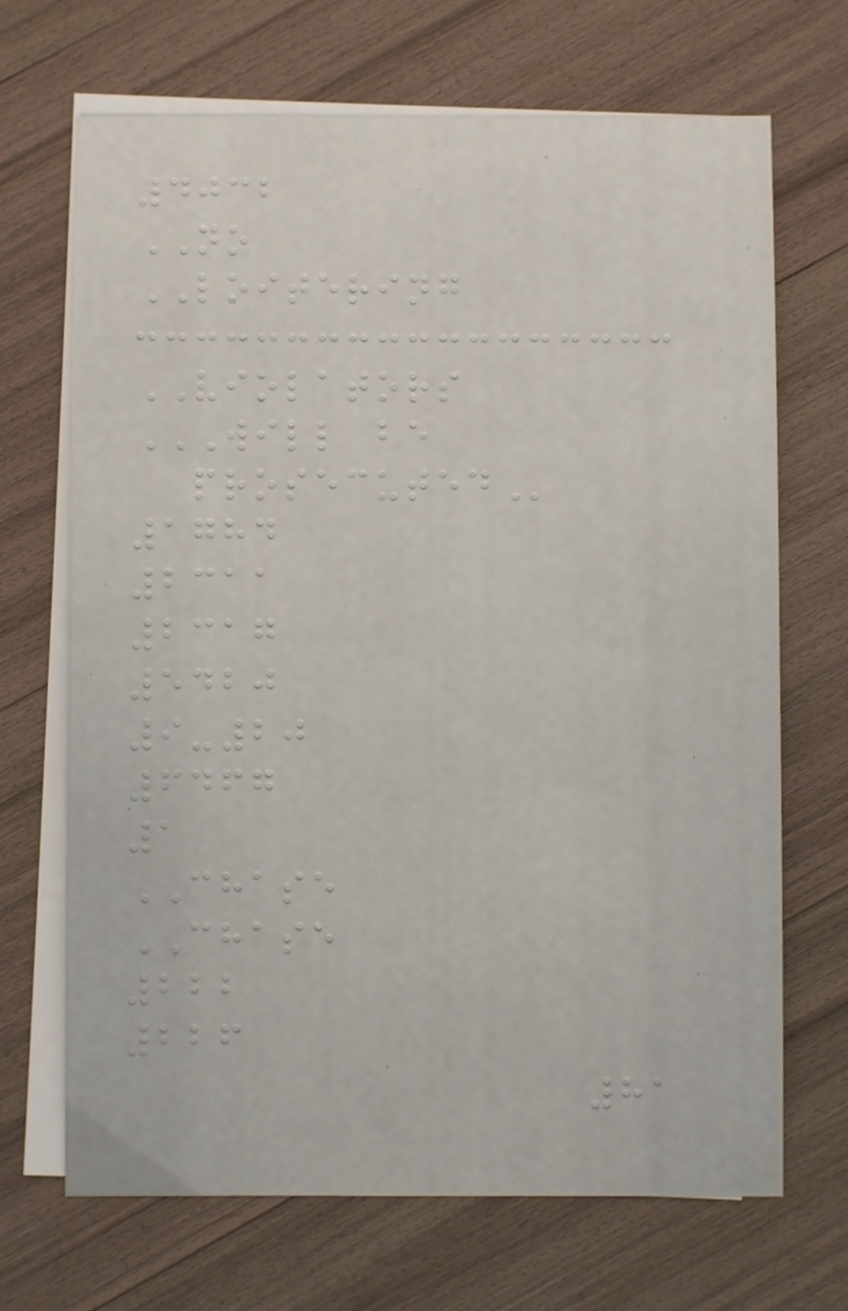4032
NO
LOITERING
VIOLATORS
WILL BE
PROSECUTED
1784
2311
2317
5420
9-20
6467
1
CHASE
CHASE
222
226
81
